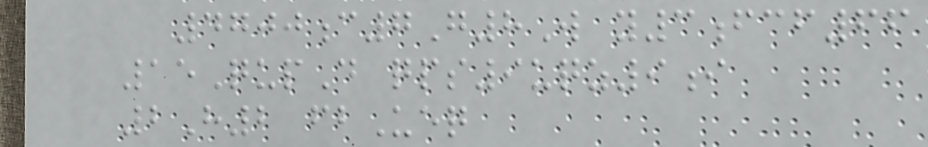4700c7G8W y3fcf66
15QupD qps9uqz9i
2H2 fbUeq
